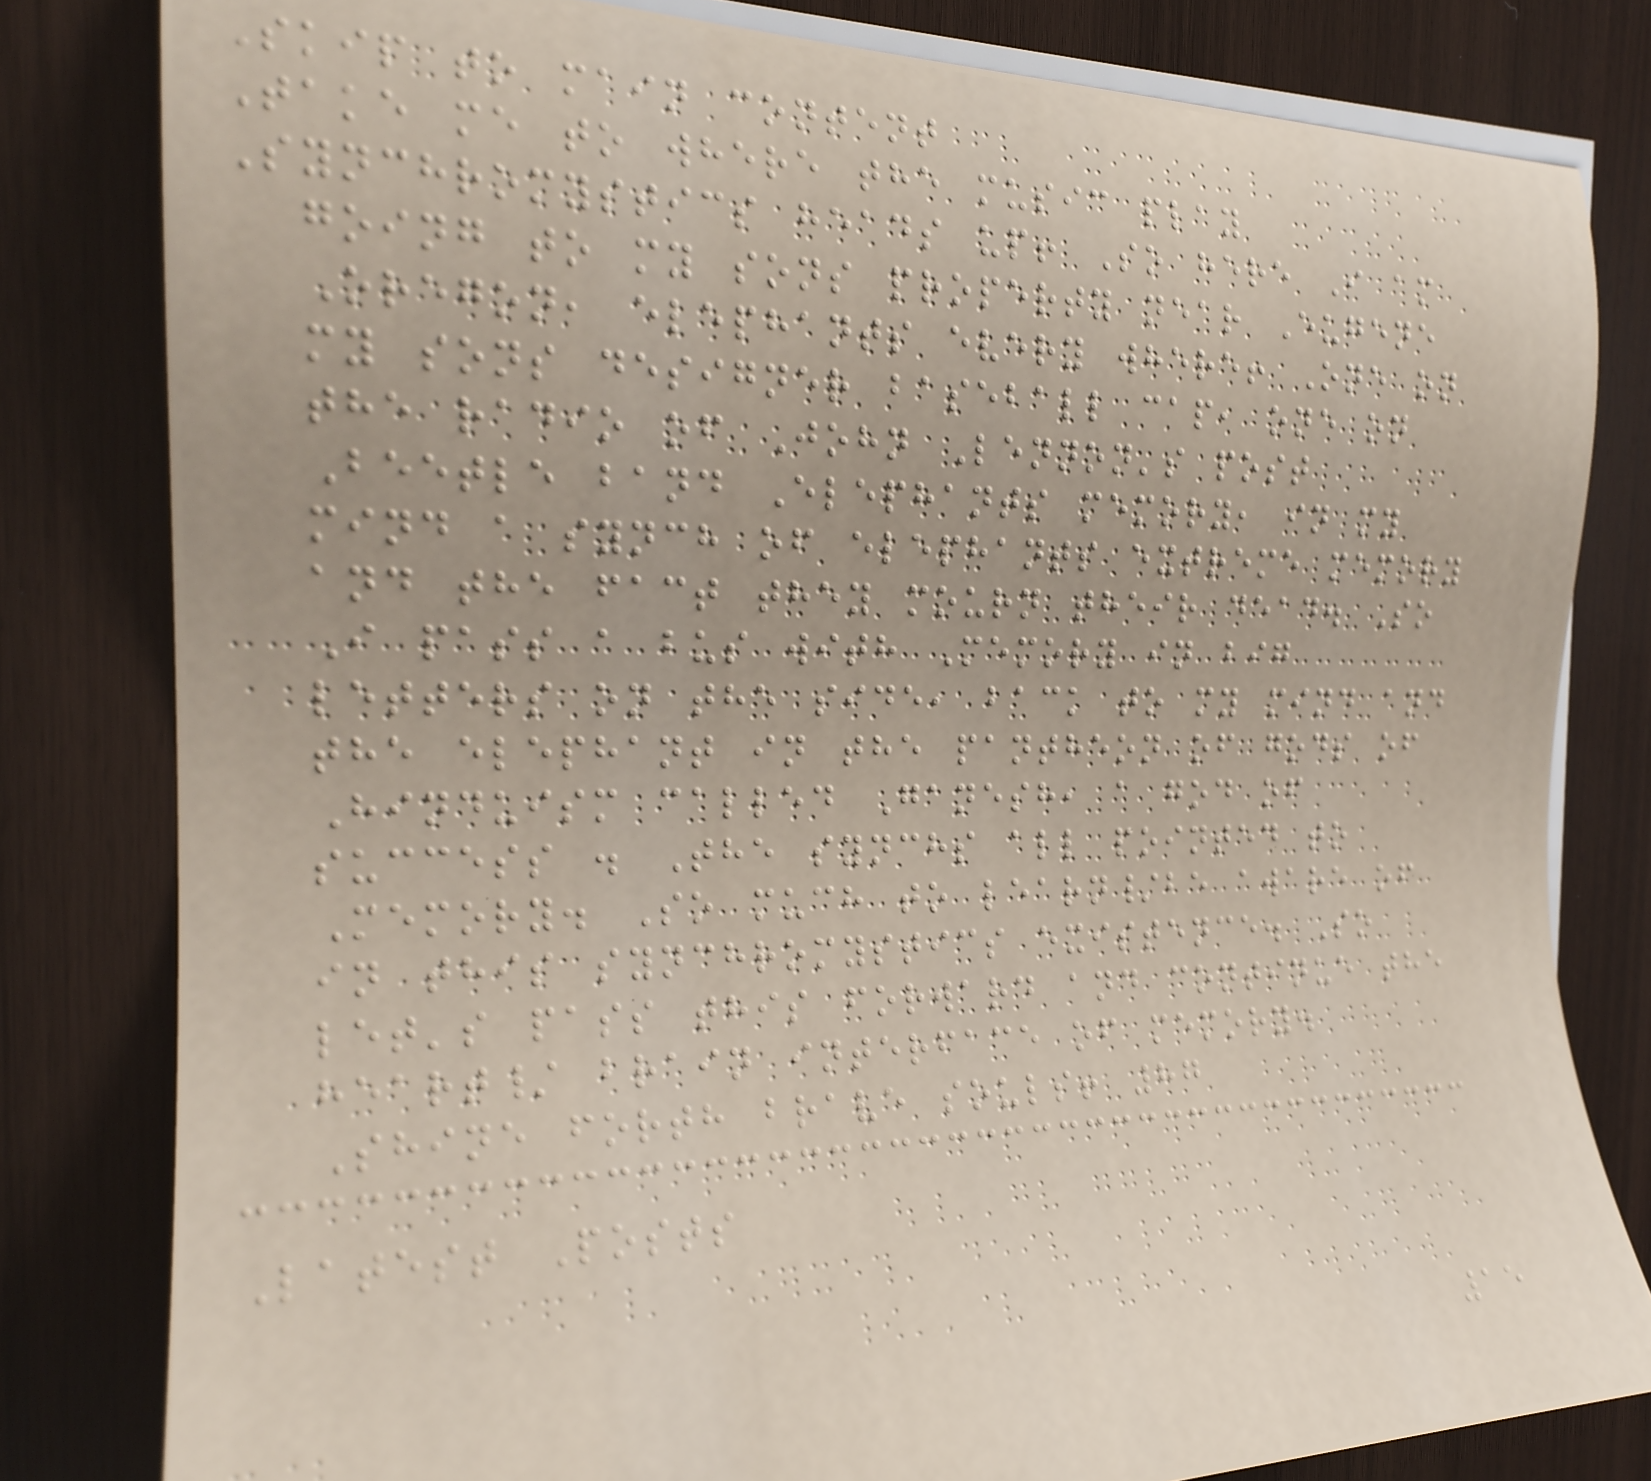Skip to main content
Take me to where the music play
Synchromystics heads up! So here I am
going to my sons property near Eugene
Oregon, elephants every where! One on
my sons designer baseball cap, one on
the radio of John Lennon's post
Beetle band Elephants memory, in my
mind a synch of elephants extreme memory
and the fact they mourn their dead. So
I pass a bus with Memory in big
letters on the side, back to my mind and
the elephant in the pantheon of gods of
Hinduism called Ganesh, a god of
success . The synchs all pointed to
Memory. So much to learn/be aware of
in this synchromystics existence. So
let's pass this forward and continue the
heart/ brain interface of memory.
Shine forth brave souls! 87
Latest Posts
15
